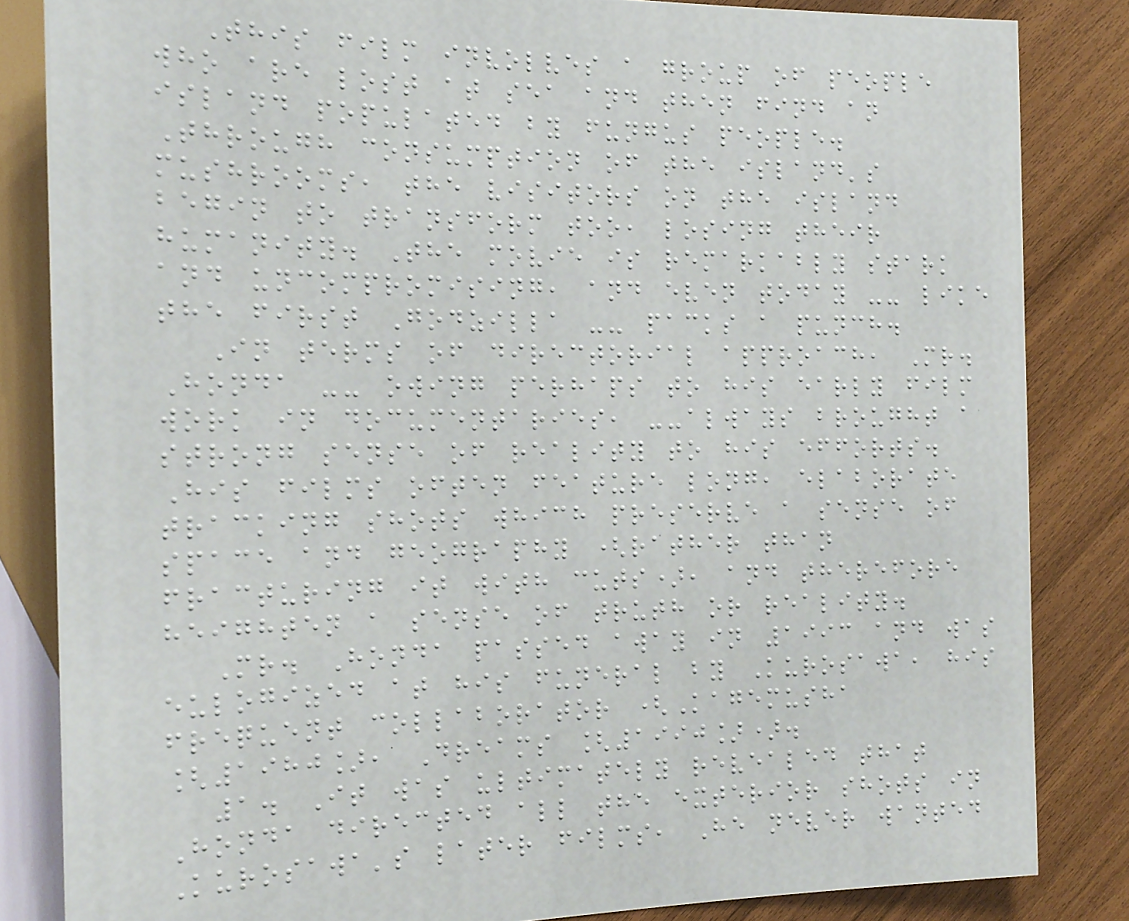This film involves a group of people
who are lost at sea and then find an
island populated by fungus people.
Through consumption of the island's
mushrooms, the visitors on the island
begin to transform too, losing their
humanity. The movie is remarkably stark
and uncompromising, and even today -- like
the first Godzilla -- packs a punch.
In terms of directorial approach, Mr.
Honda -- owing perhaps to his early film
work in documentaries, --always brought a
strong sense of reality to his efforts.
His films often feature long, elaborate
tracking shots which preserve a sense of
space and geography (rather than
fracturing it with cuts), and therefore
heighten a sense of truth or reality.
Mr. Honda passed away in 1993 and was
eulogized at his funeral by Kurosawa, his
frequent collaborator (Kagemusha
[1980], Dreams [1990]).
1. It was ultimately revealed that
Honda directed all the exterior shots in
Kurosawa's later films, He never wanted
